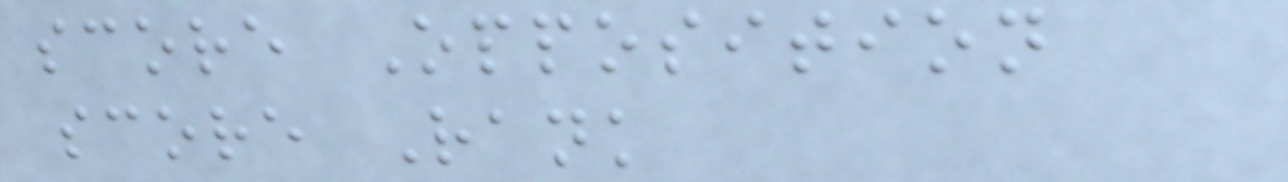score Opposition
score Rank
